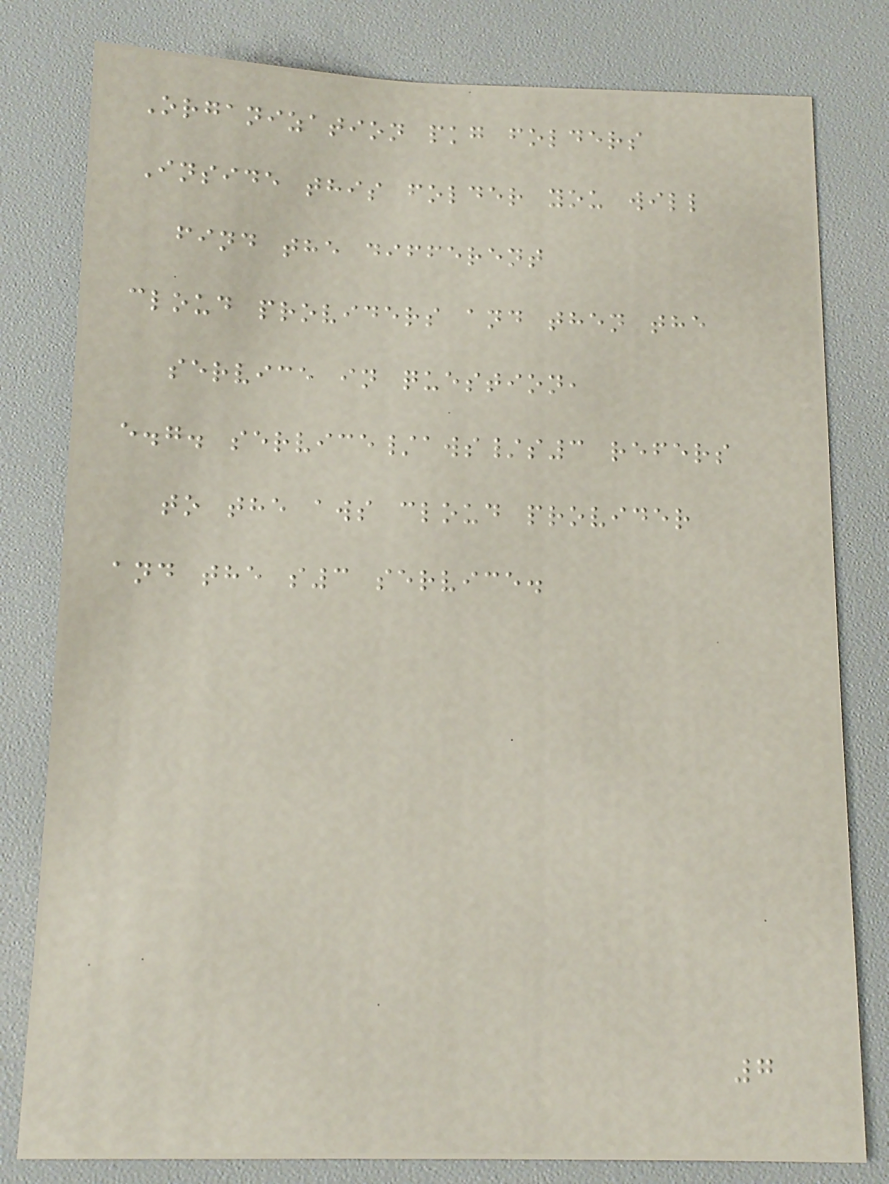Organization pkg folders
Inside this folder you will
find the different
cloud providers and then the
service in question,
e.g. service/aws/s3 refers
to the aws cloud provider
and the s3 service.
7
